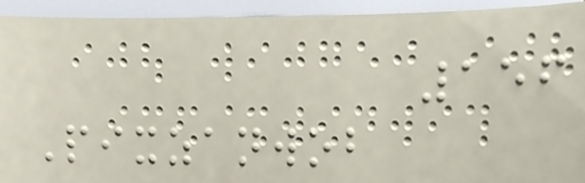156
Pixzanwob
